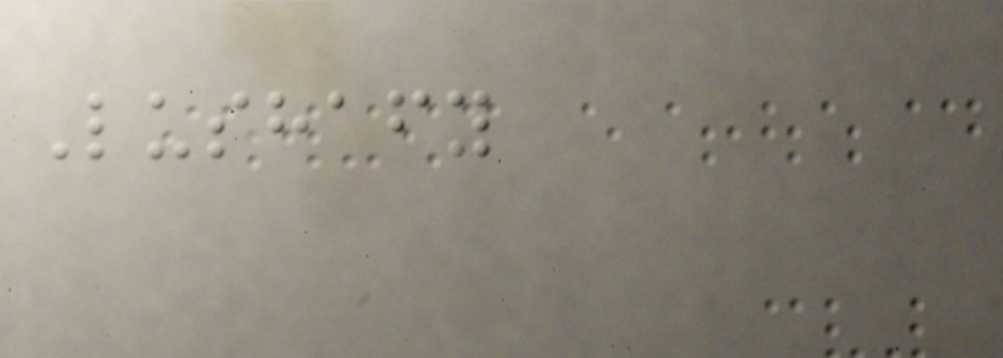Lushafy
